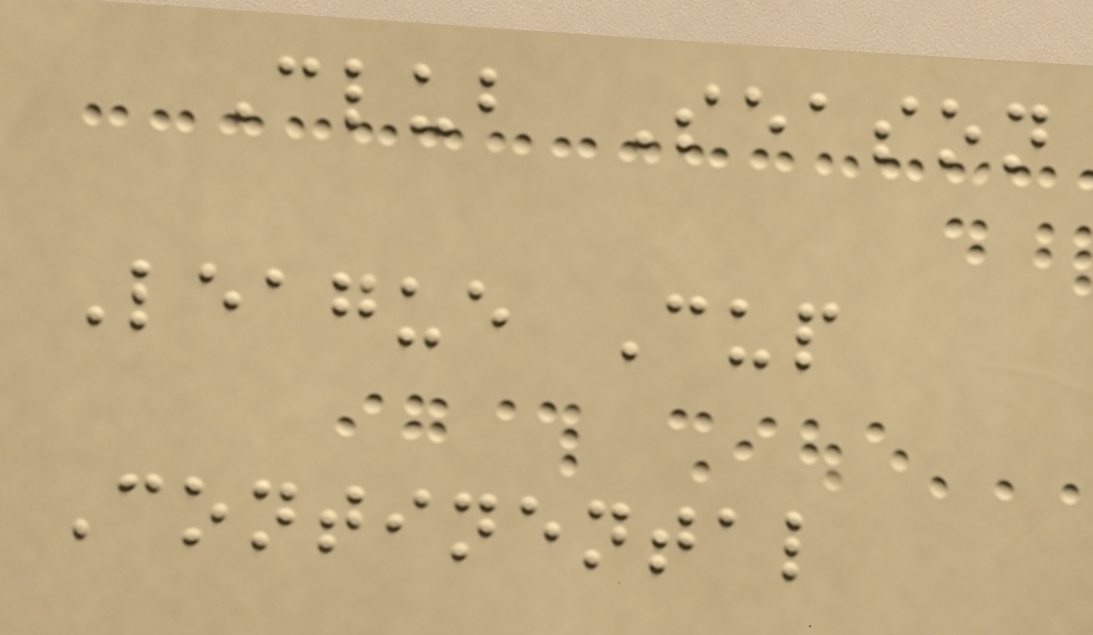Club Season
League Cup
Continental
